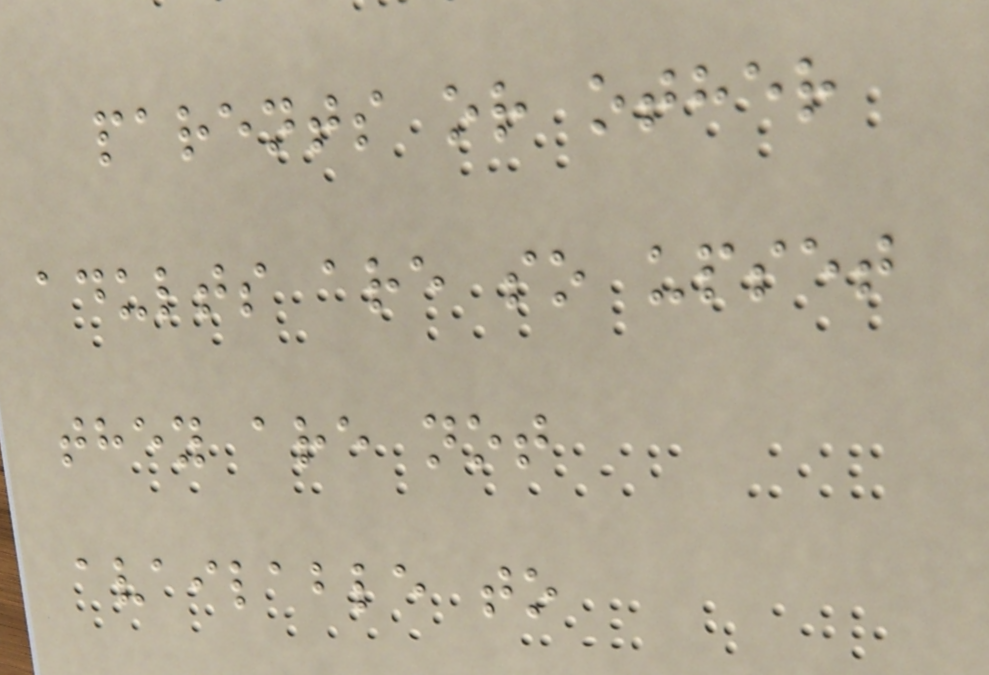parents or other
adults are so upset
they are not
available to
